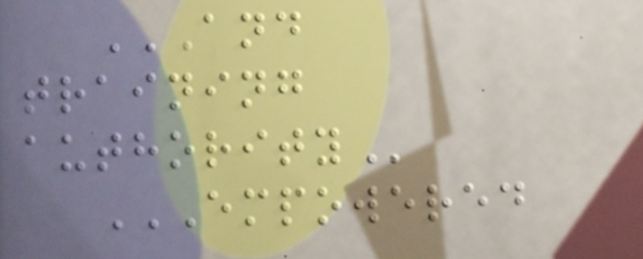AND
TRAINING
AUTHORITY
EMPOWERED
